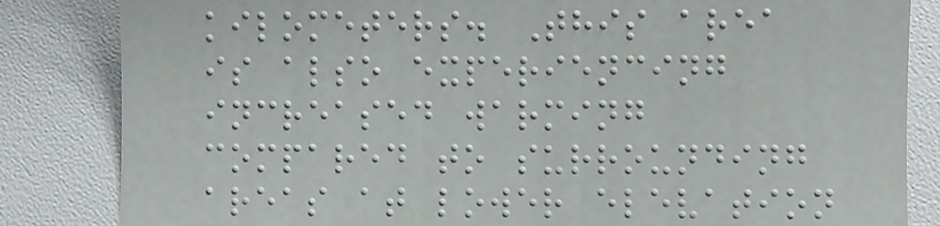kilometers. This area
is also experiencing
increased warming
compared to surrounding
areas at lower elevation
